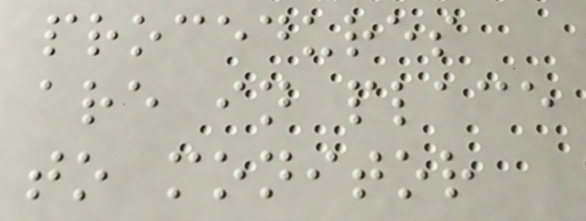procedures
are in place
to monitor
